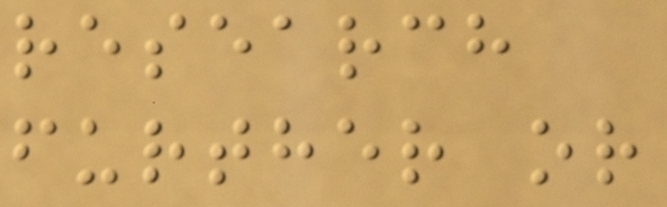research
further or
